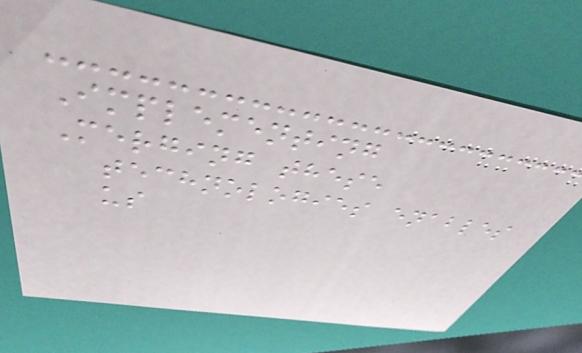Implementing
Merging these
technologies enables
us
